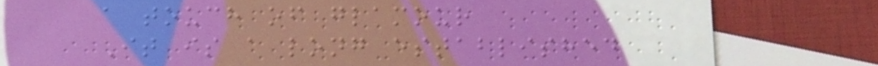a touch of glamour
It is a long established
